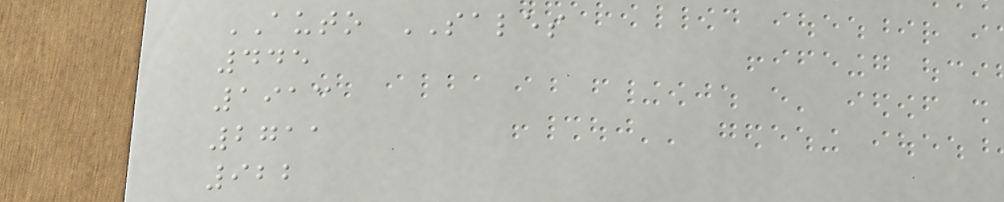AUTO SALES
445
1913
2711
922
